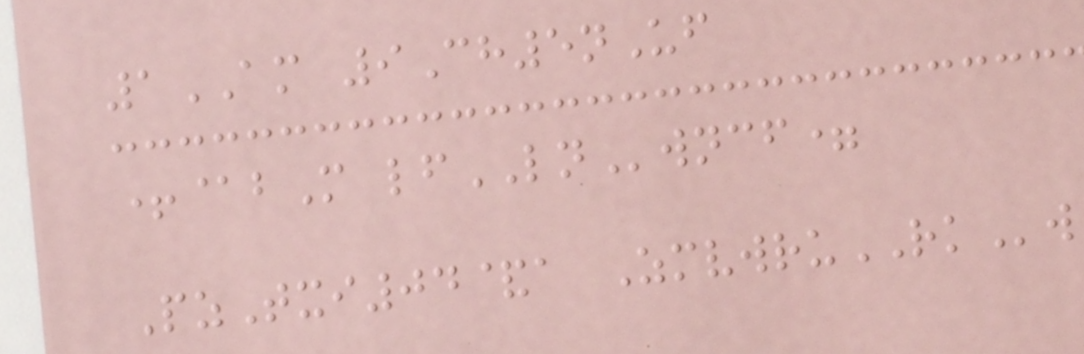1AM 9Ch5nUf
+@bM lfLNwncf=
PzTxi04&a ZmvwruRKw
